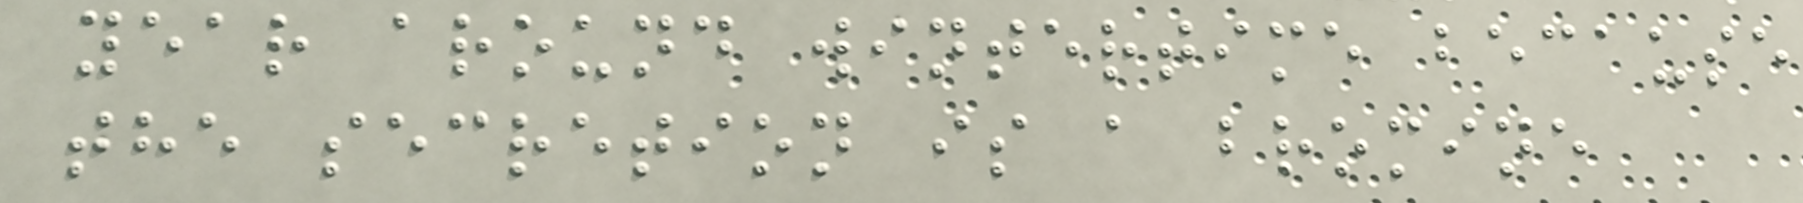year around wintertime because
the secretion is a bromine
